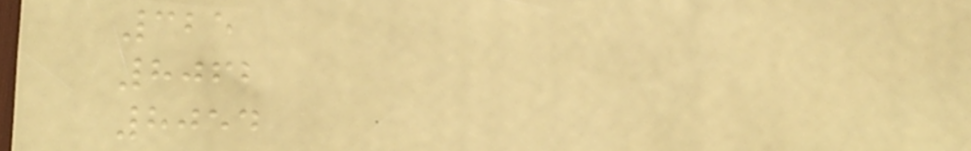325
8062
8054
